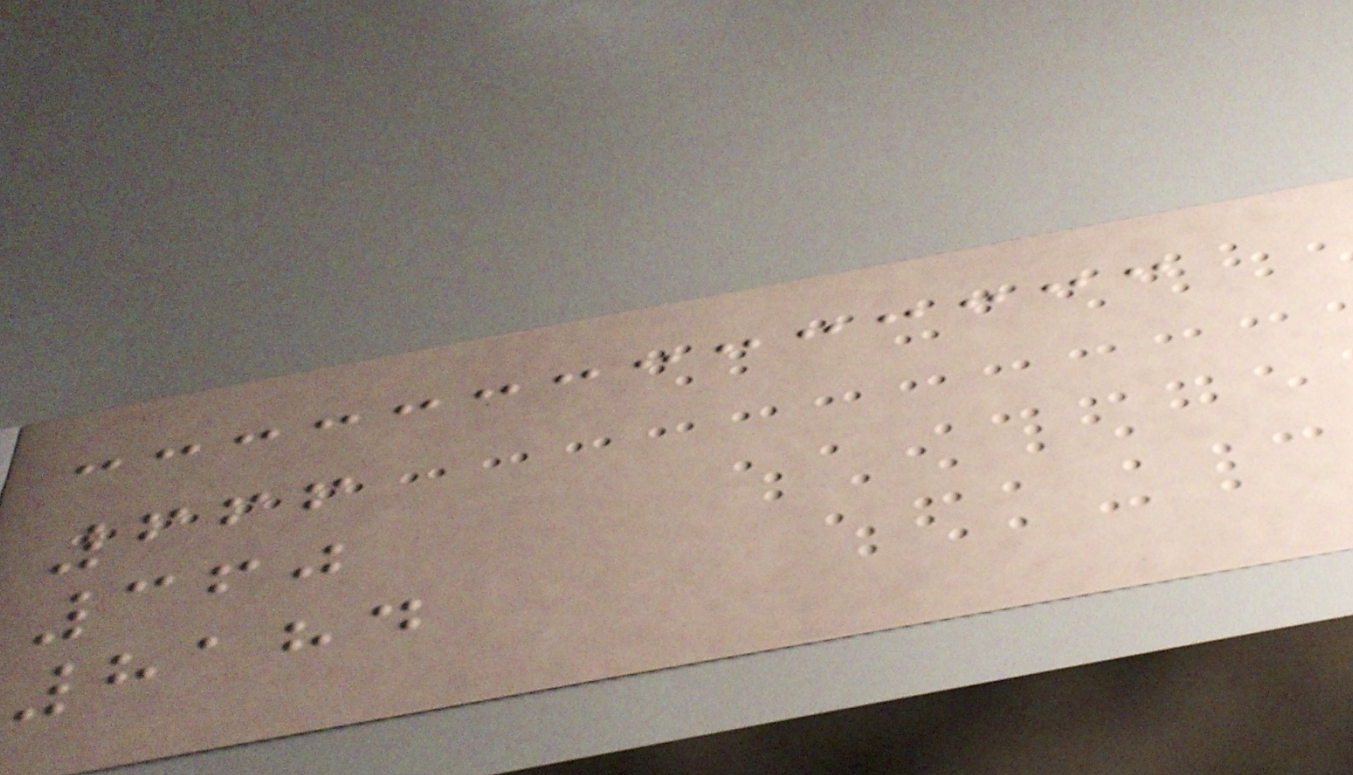666
360
8184
